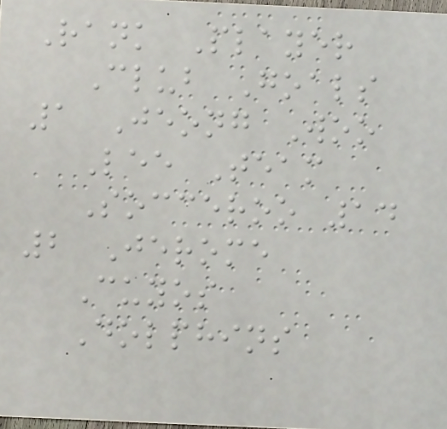Rank Player
Club Goals
1 Jeong Woo
Lee Team
Socceroo 14
2 Jerome
Cuyos
Dolphins
